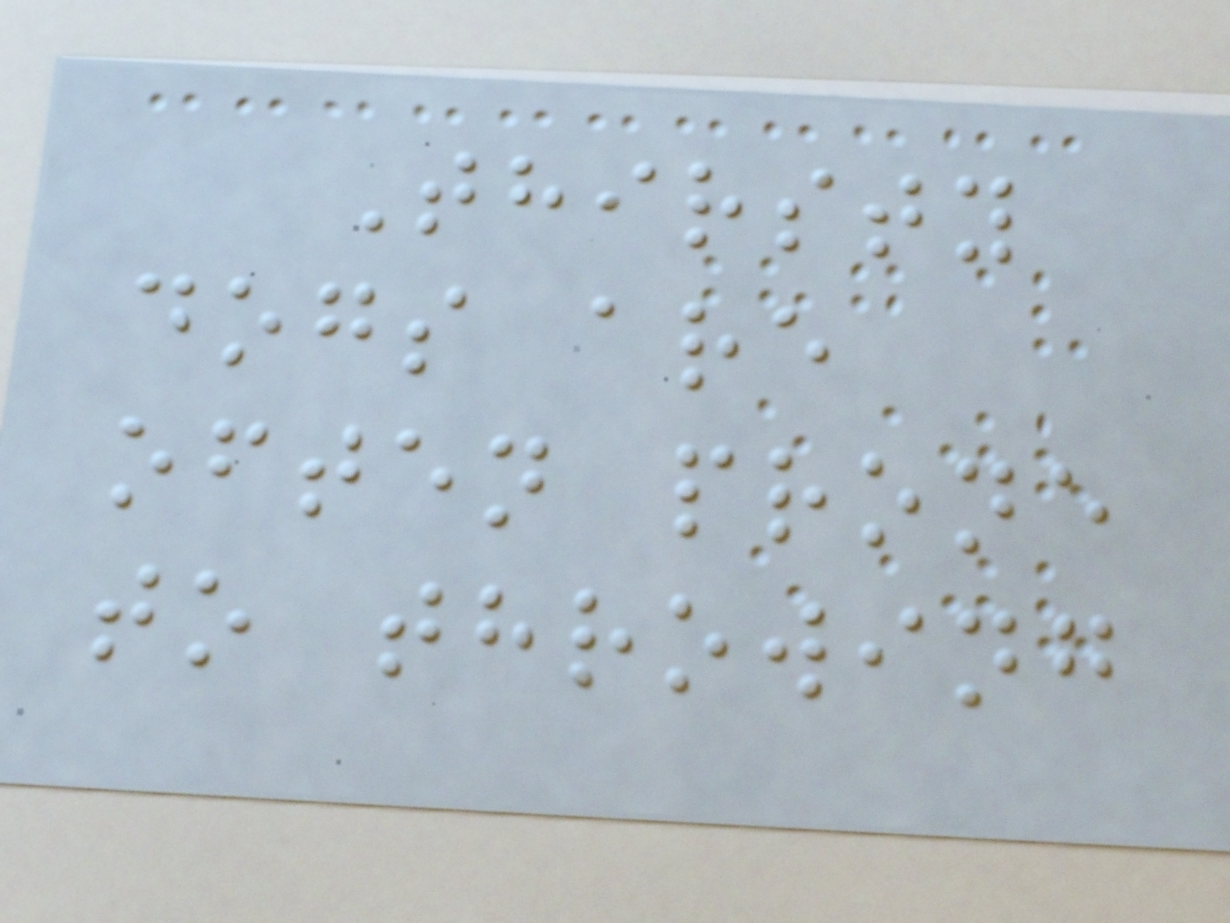Thirsty
dogs are
often prone
to throwing
